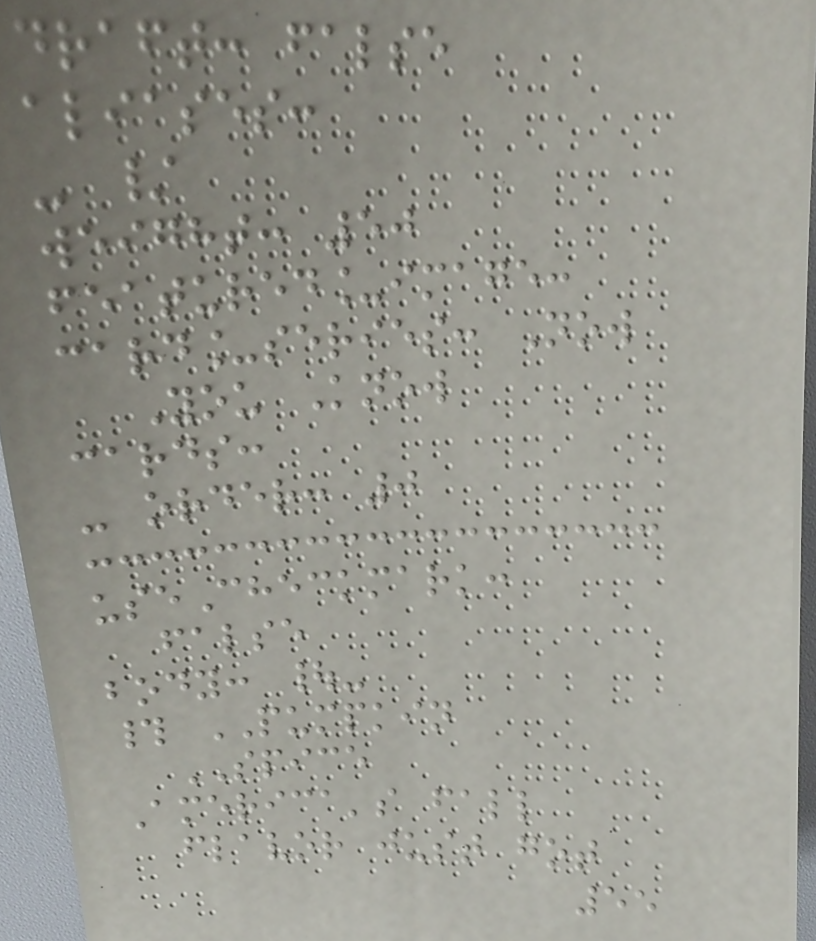draft: false
aliases:
- /
weight: 50
featured_image:
card_series: Now
You Know
cards:
- order: 0
useCheckmark:
false
body: |-
# PUMPKIN
SPICE
America's fall
flavor just got
55
